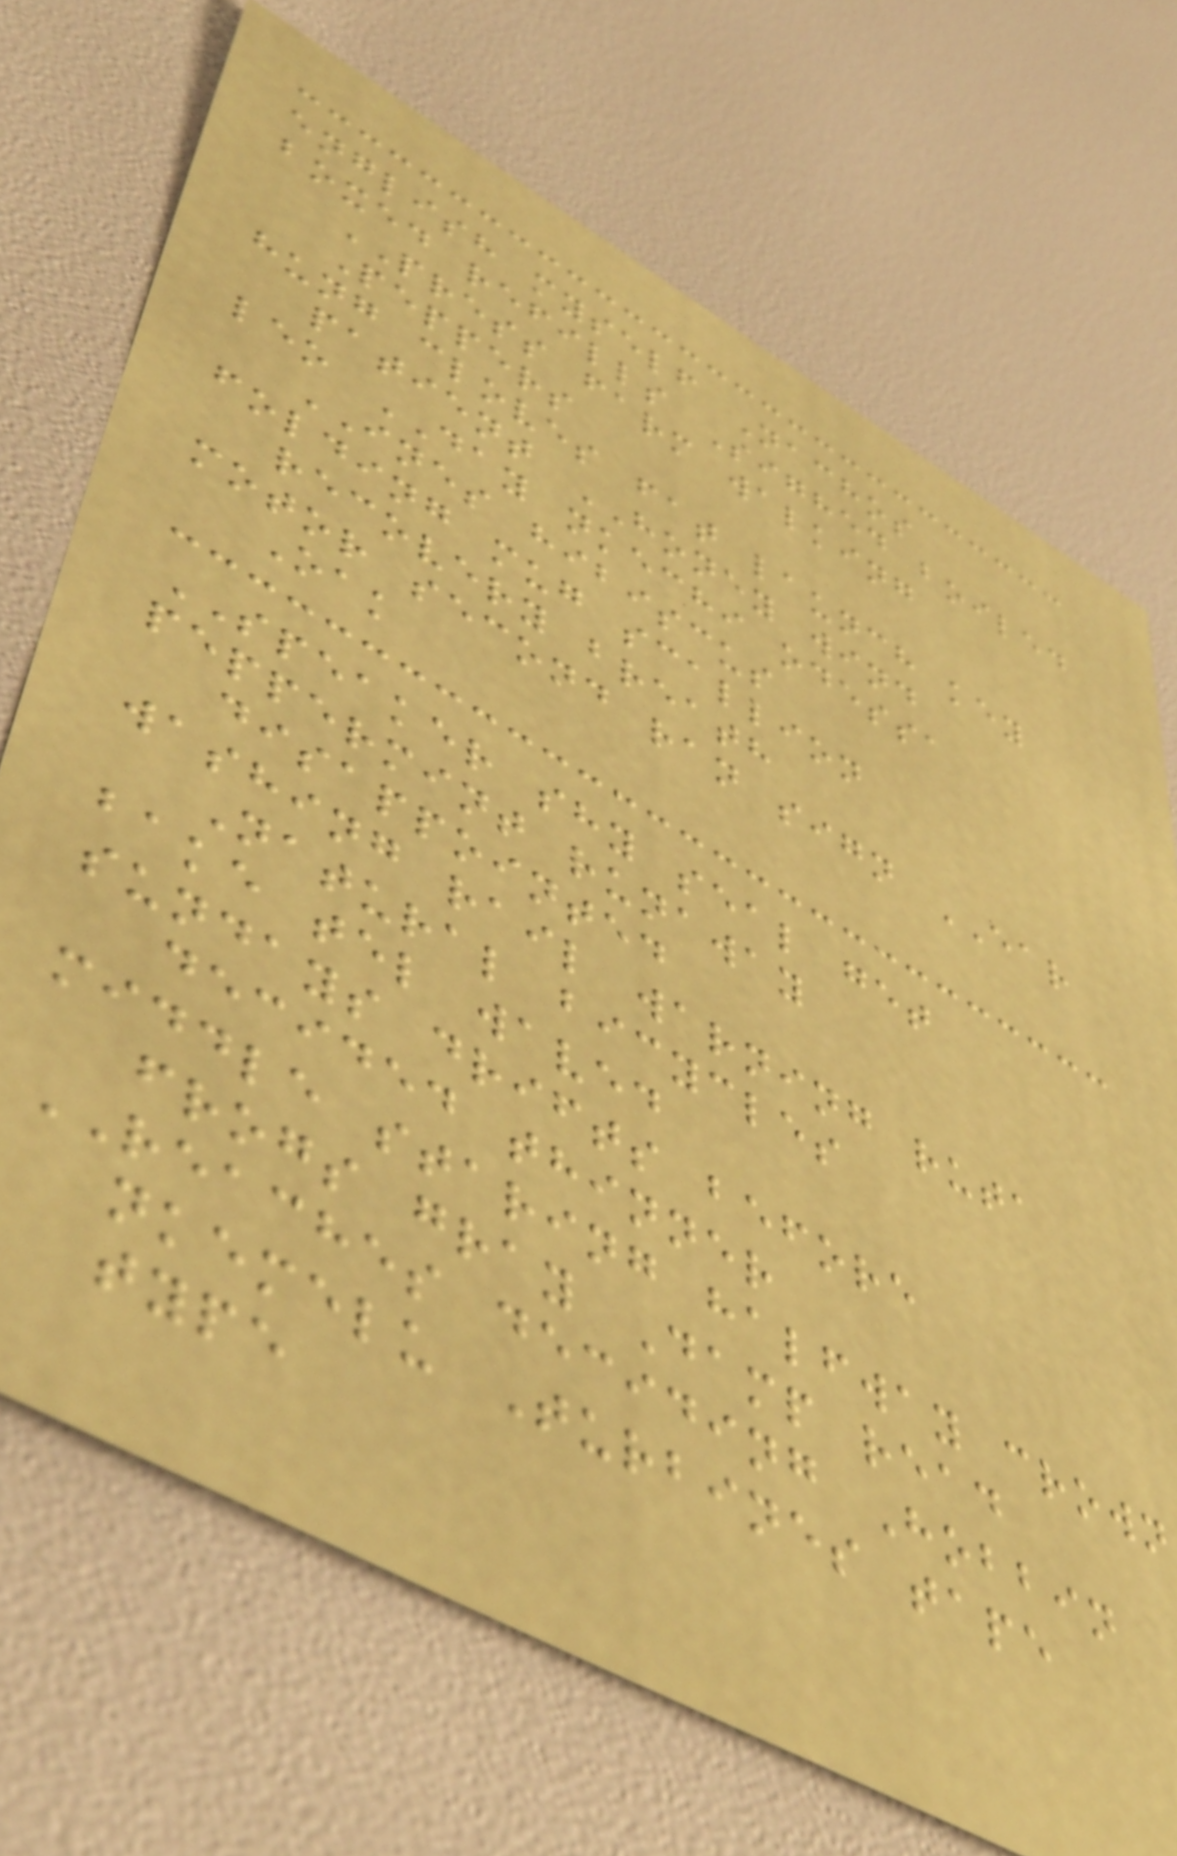english myself Nachos
boxed refills Sighed boiled
PRESS farm walking
Peppers
hung cloves fat launch key
patient HONEY wind
leo DAY nkechi odessa
INES hibiscus
folding mug scallion
recovery breath
motor second ran sign EAR
Oak
SPEAKER shy seal get
peppermint runaway
disappointed
washing rail warning ruta
Natural bicycles
bake tel waved
sundays drifts before
decided thinner
middle staring halfway crown
frogs gray Damp read
REACHES deciding Hobbin
nkemelu Turbines tape
type
